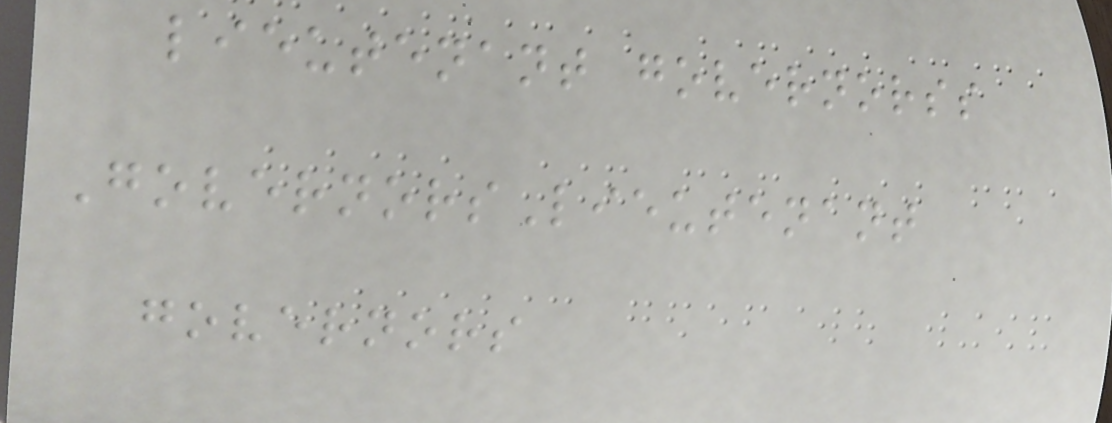lieutenant governorss
GovernorsLieutenant
governors
